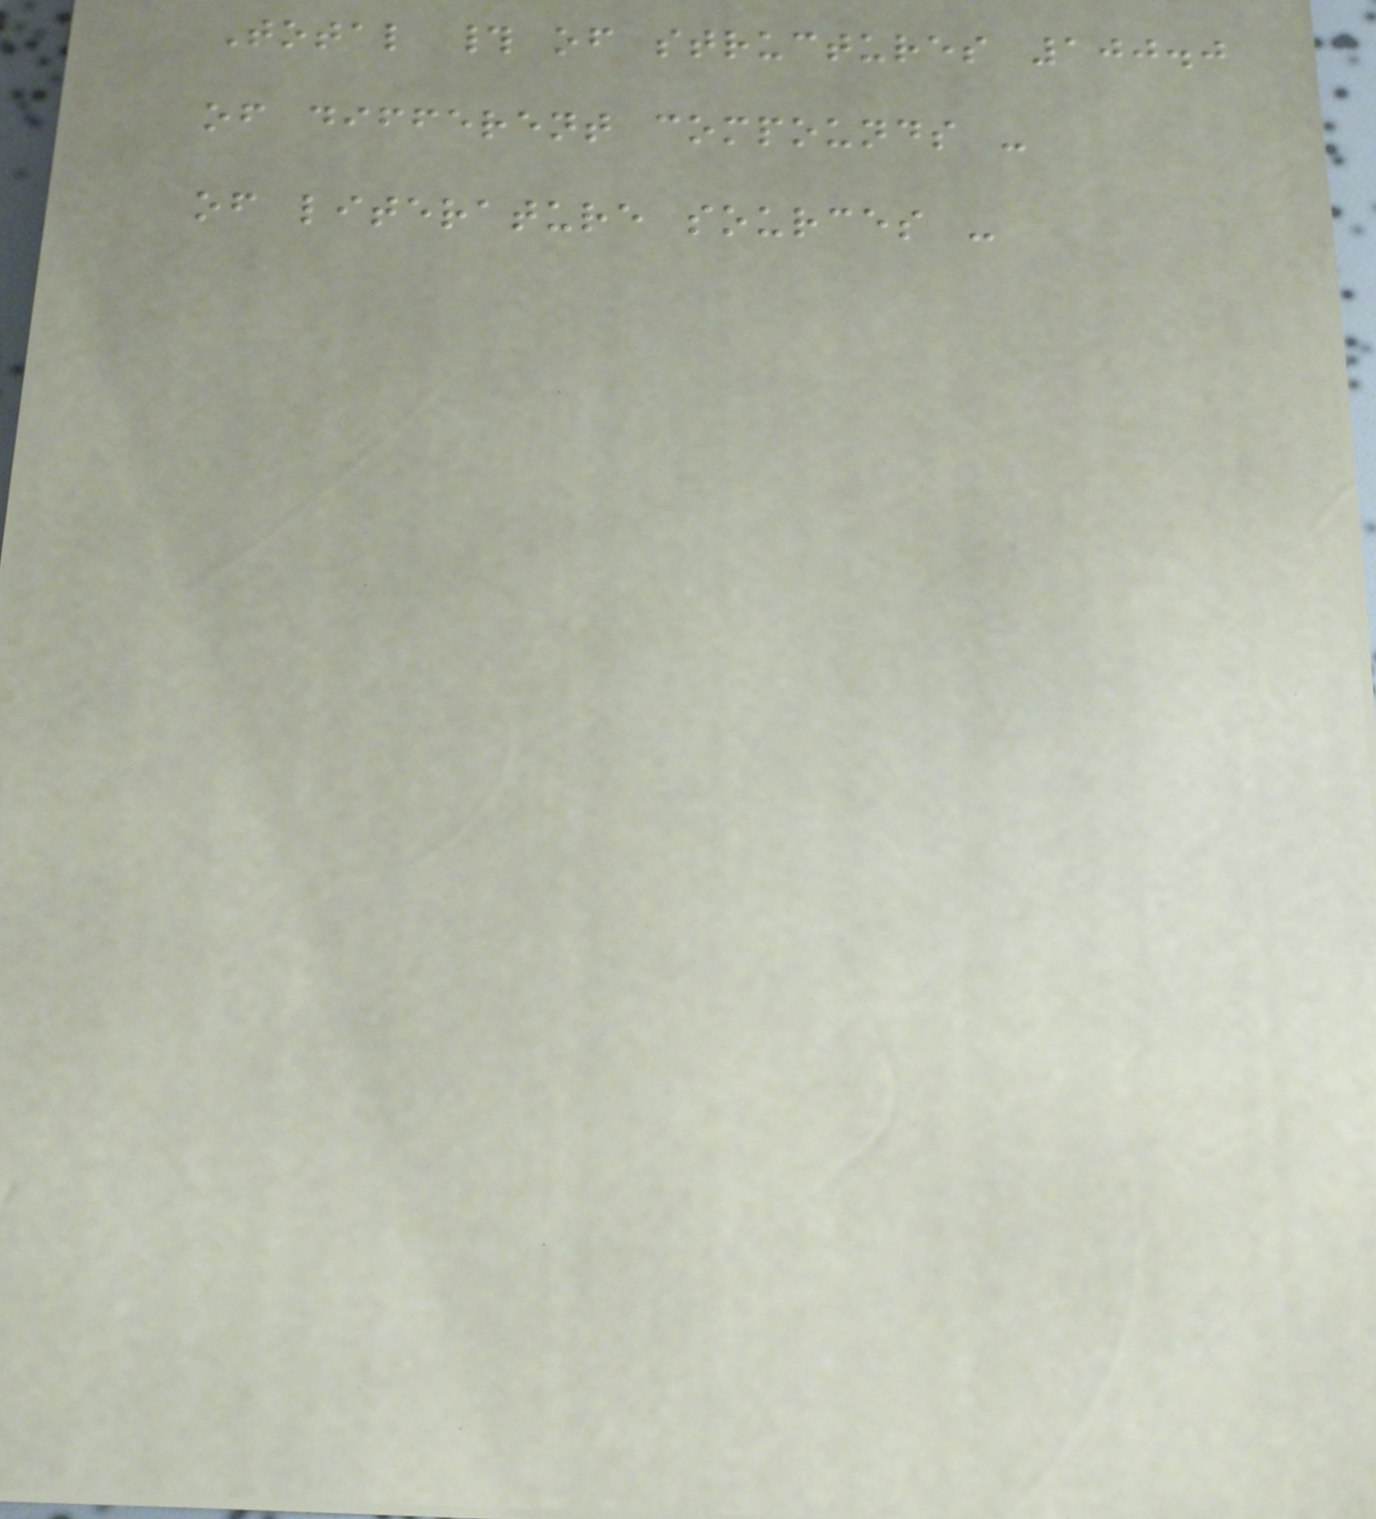Total # of structures 100.0
of different compounds -
of literature sources -
